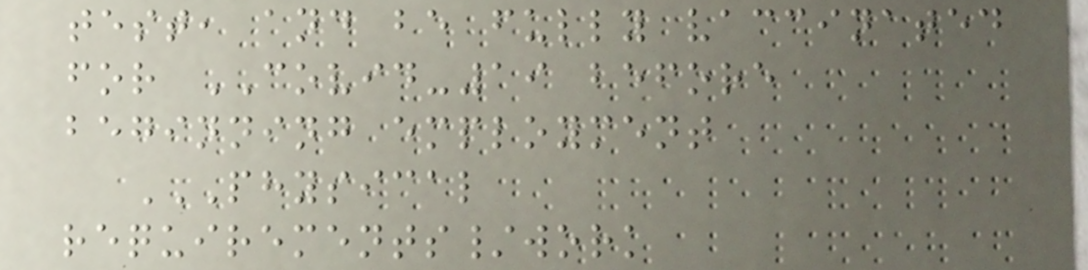test, and be fully vaccinated
for COVID-19 before
beginning employment
PHYSICAL
REQUIREMENTS/WORK
